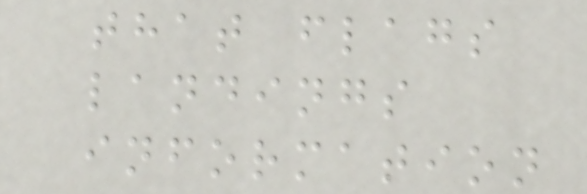that flags
landings
information
